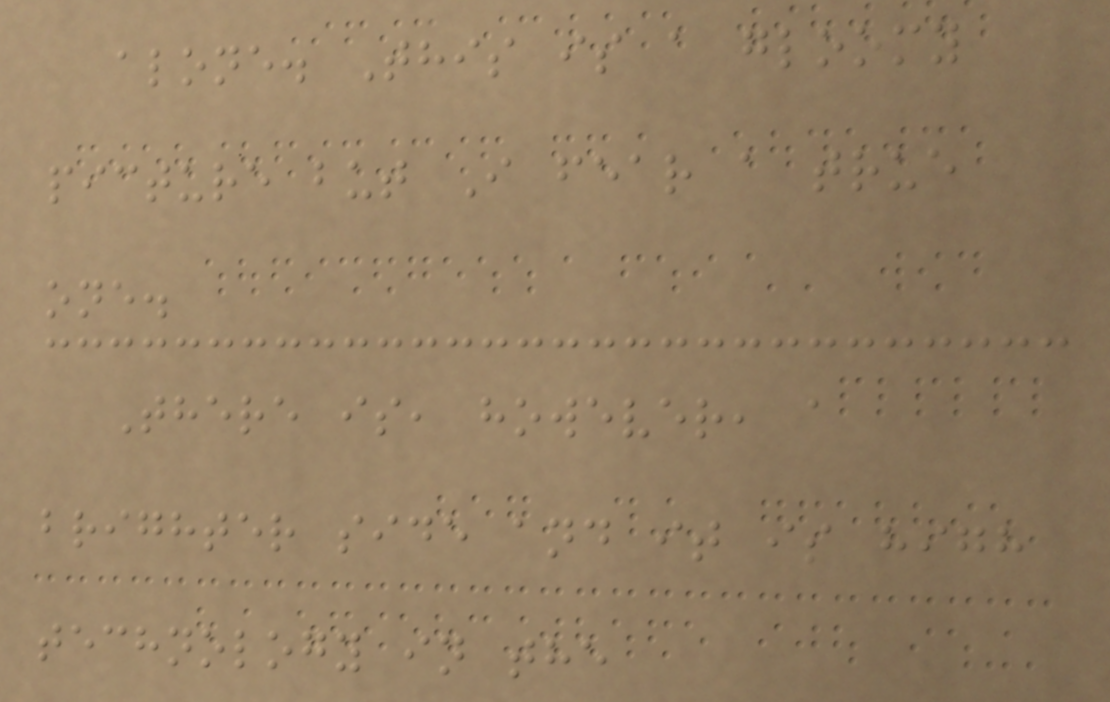alone. This is a gloomy
picture but I fear a true
one.
There is, however, a
brighter side and it is high
technology in the
